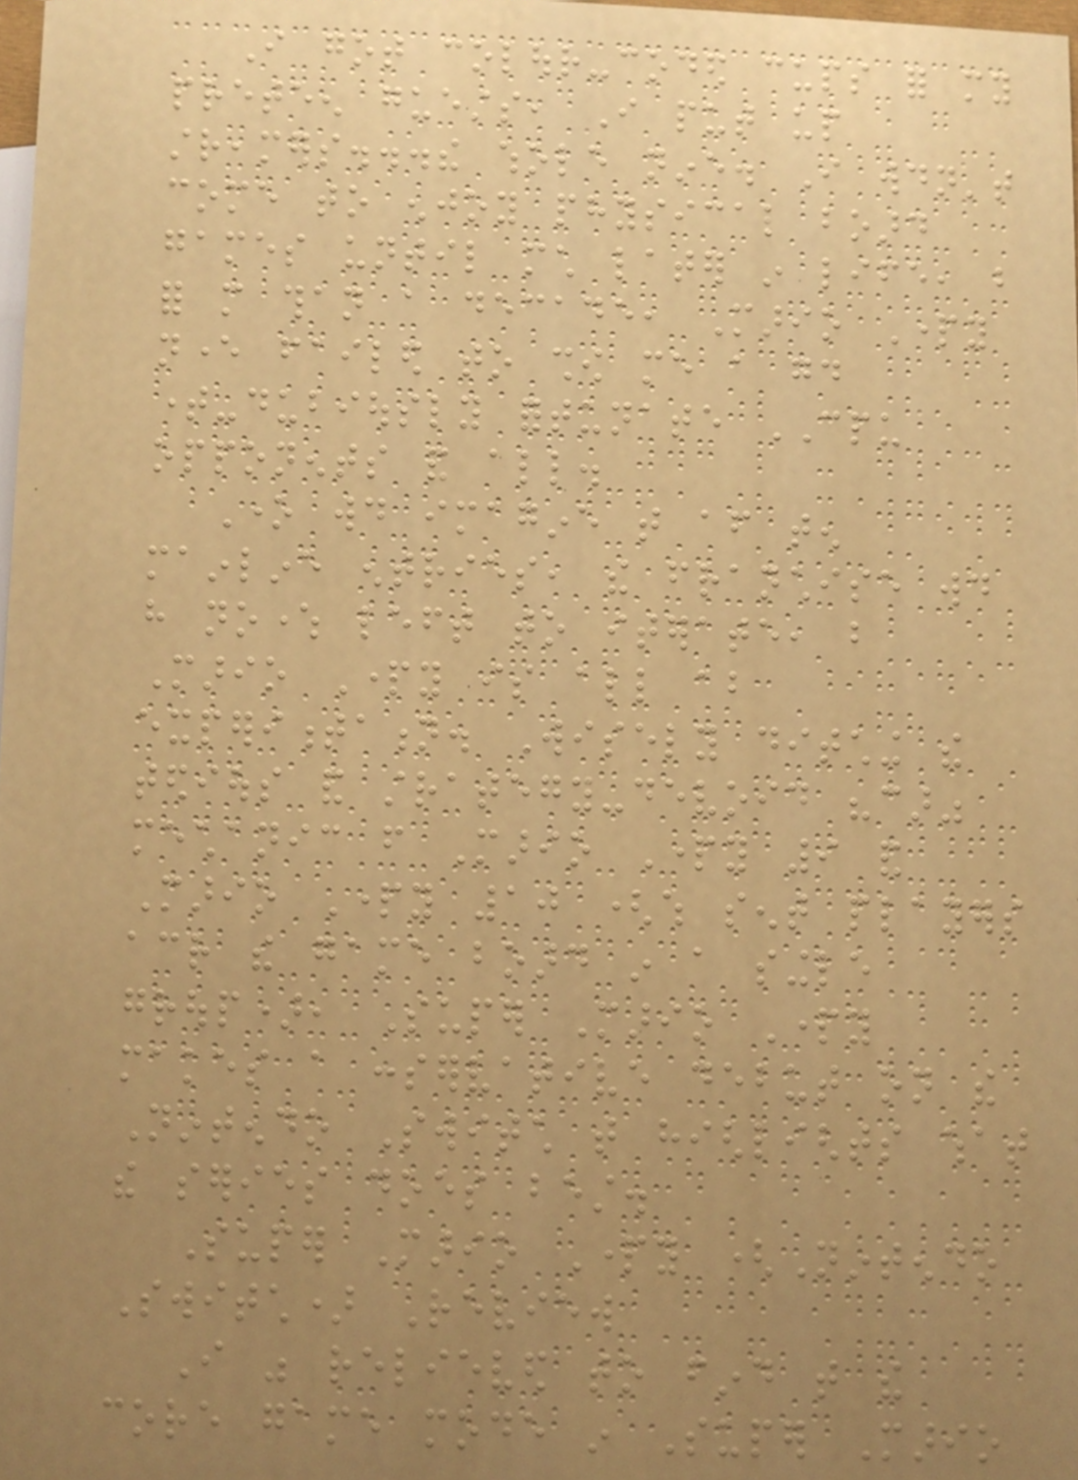I got colour-coded cups for my
preteen guests, I put up
streamers...the whole nine. I wouldn't
come to enjoy physical board
games until much later in life, but
for more than a decade, Mario Party
never failed to show me a good
time-dubiously fortunate CPU
opponents and all.
One would imagine that after ten
mainline entries, the franchise would
have nowhere left to iterate, but
Mario Party is all about
experimentation. Wisely ditching the
tedious and strategy-devoid "car"
mechanic from Mario Party 9 and
Mario Party 10 (which sent players
across the game board in a single
group), Super Mario Party
makes a conservative debut on the
Nintendo Switch that highlights what
the series does best.
Super Mario Party (Nintendo
Switch) Review
I was relieved to find that the
core game mode in Super Mario
